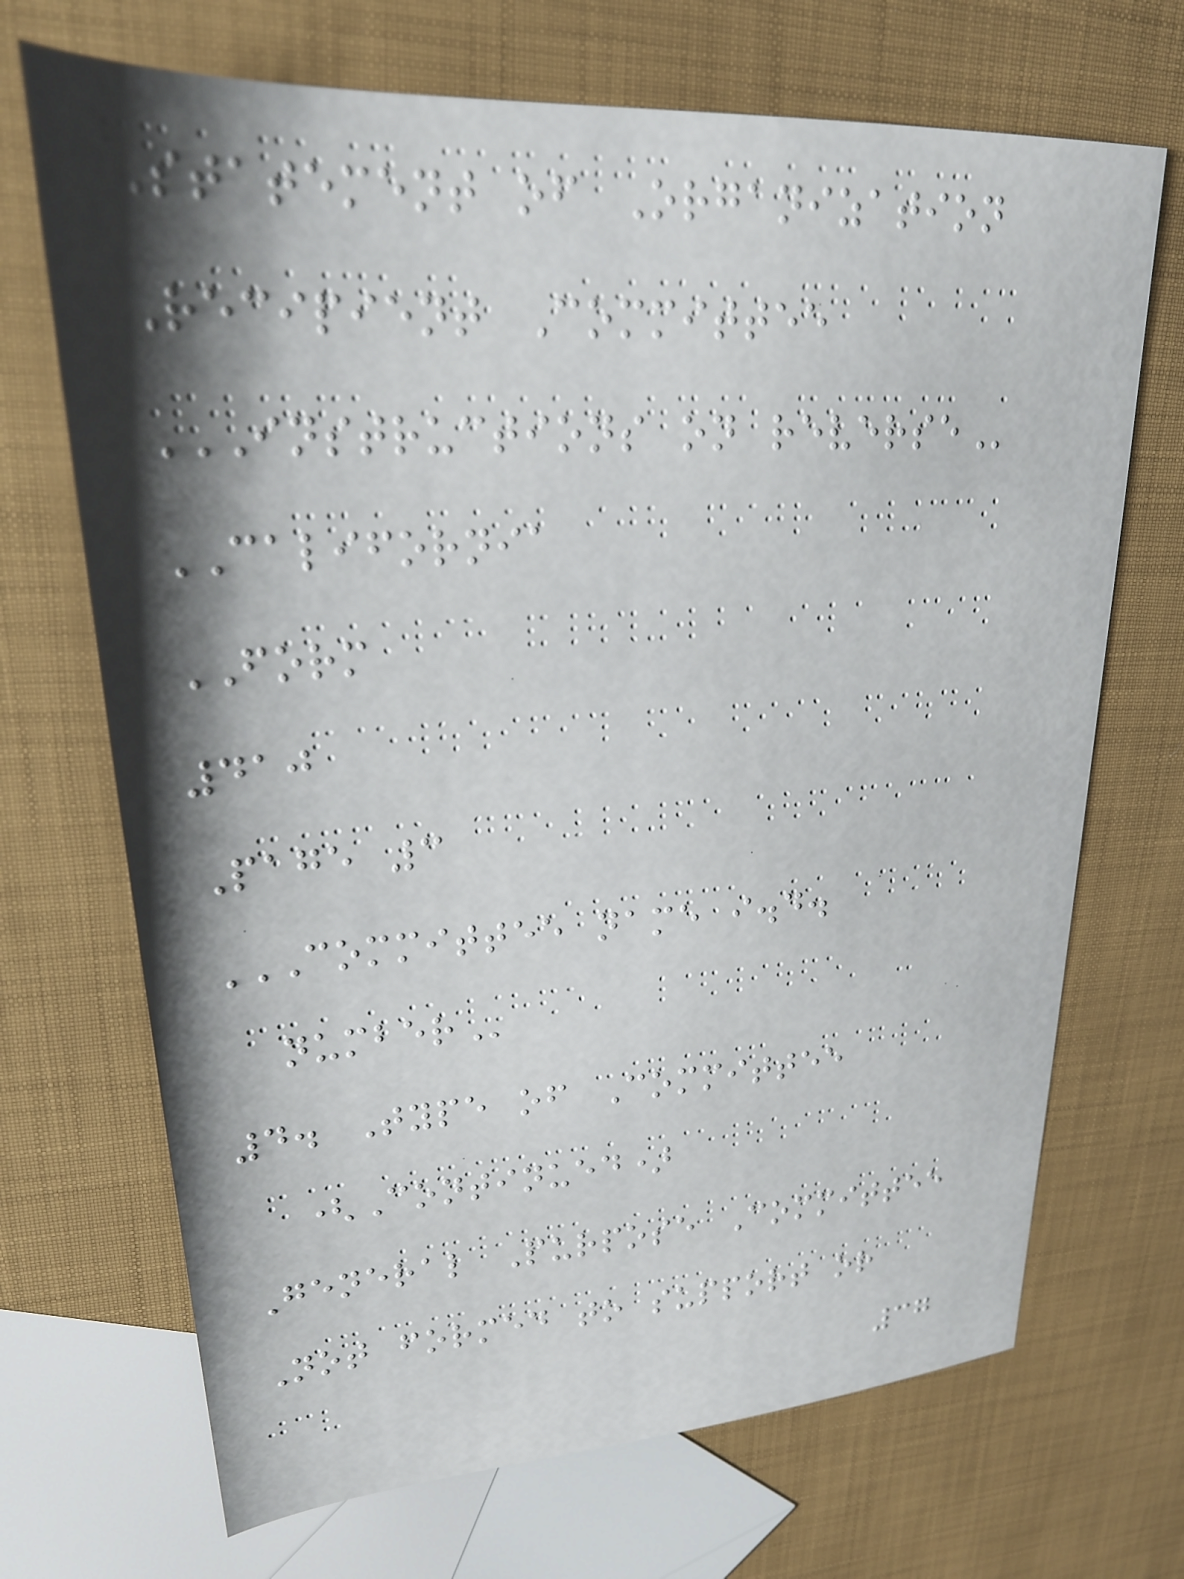Statement of Organization
Recipient Committee
INSTRUCTIONS ON REVERSE
CALIFORNIA
FORM
410
Page 3
COMMITTEE NAME I.D.
NUMBER
4. Type of Committee
(Continued)
General Purpose Committee
Not formed to support or
37
